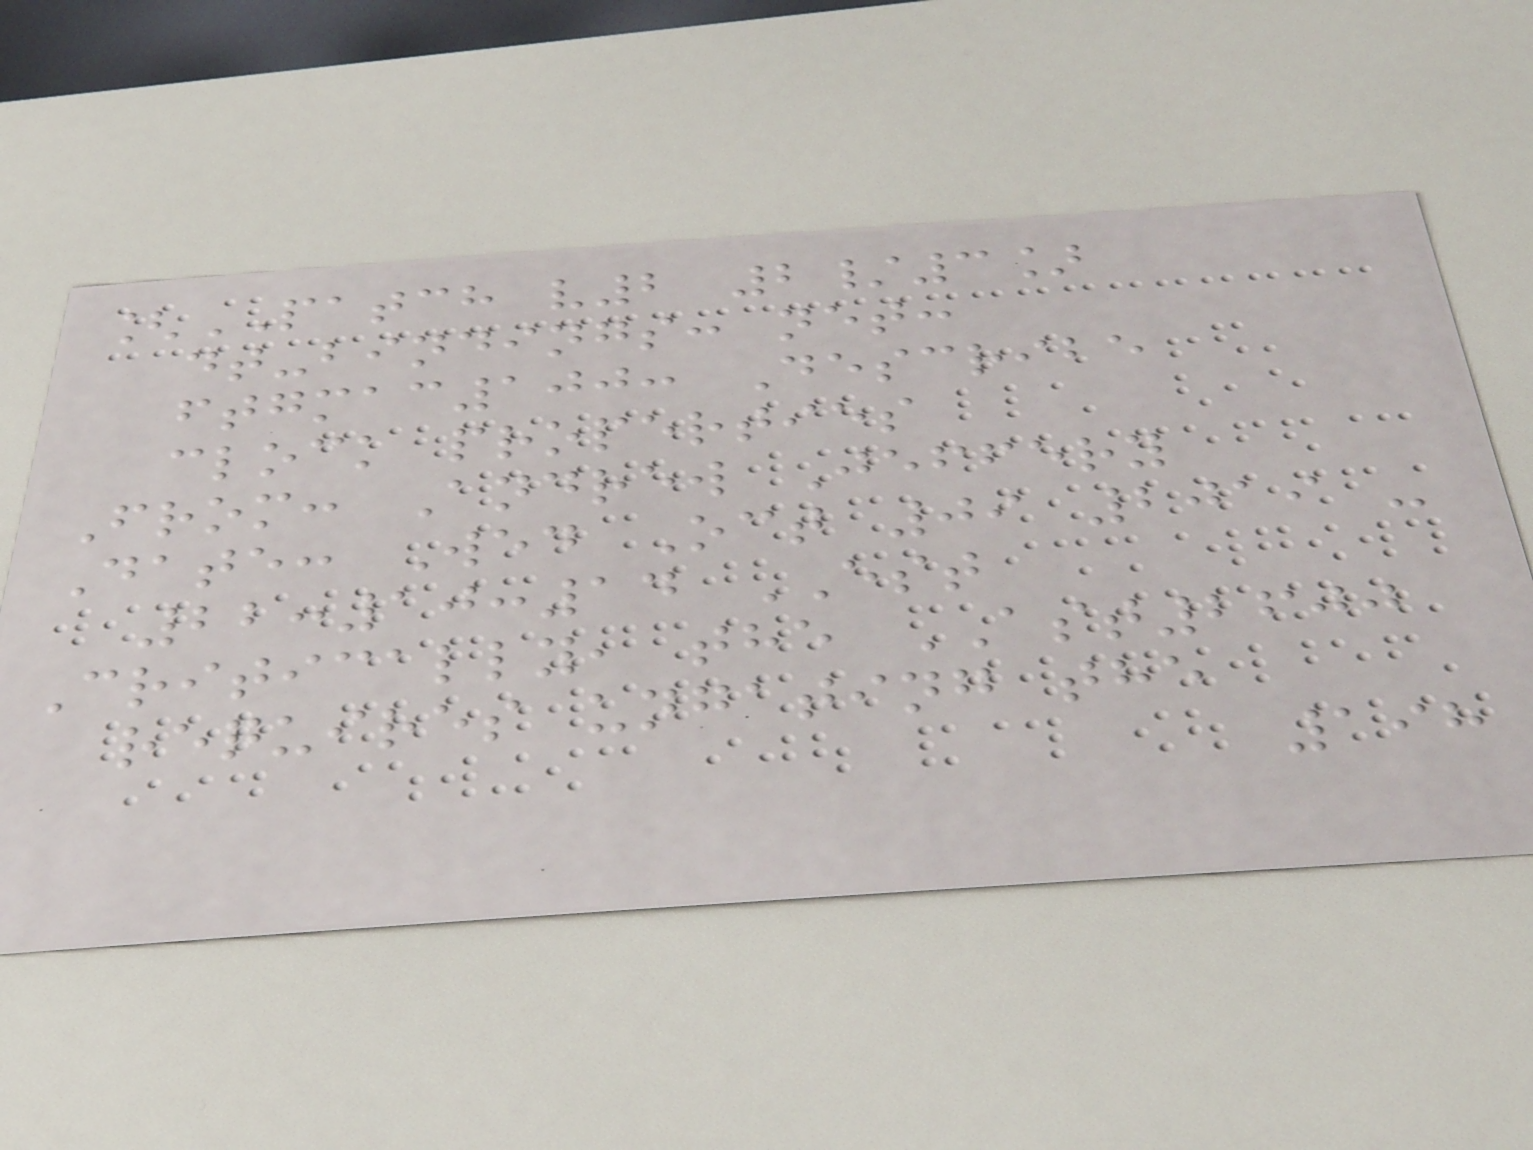[PATCH v2 2/3]
dt-bindings: net:
ftgmac100: Describe
clock properties
From: Andrew Jeffery
Date: Wed Oct 09 2019 -
22:10:14 EST
Critically, the AST2600
requires ungating the
198
